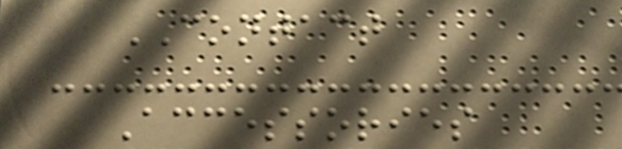CONTACT
Accessories
